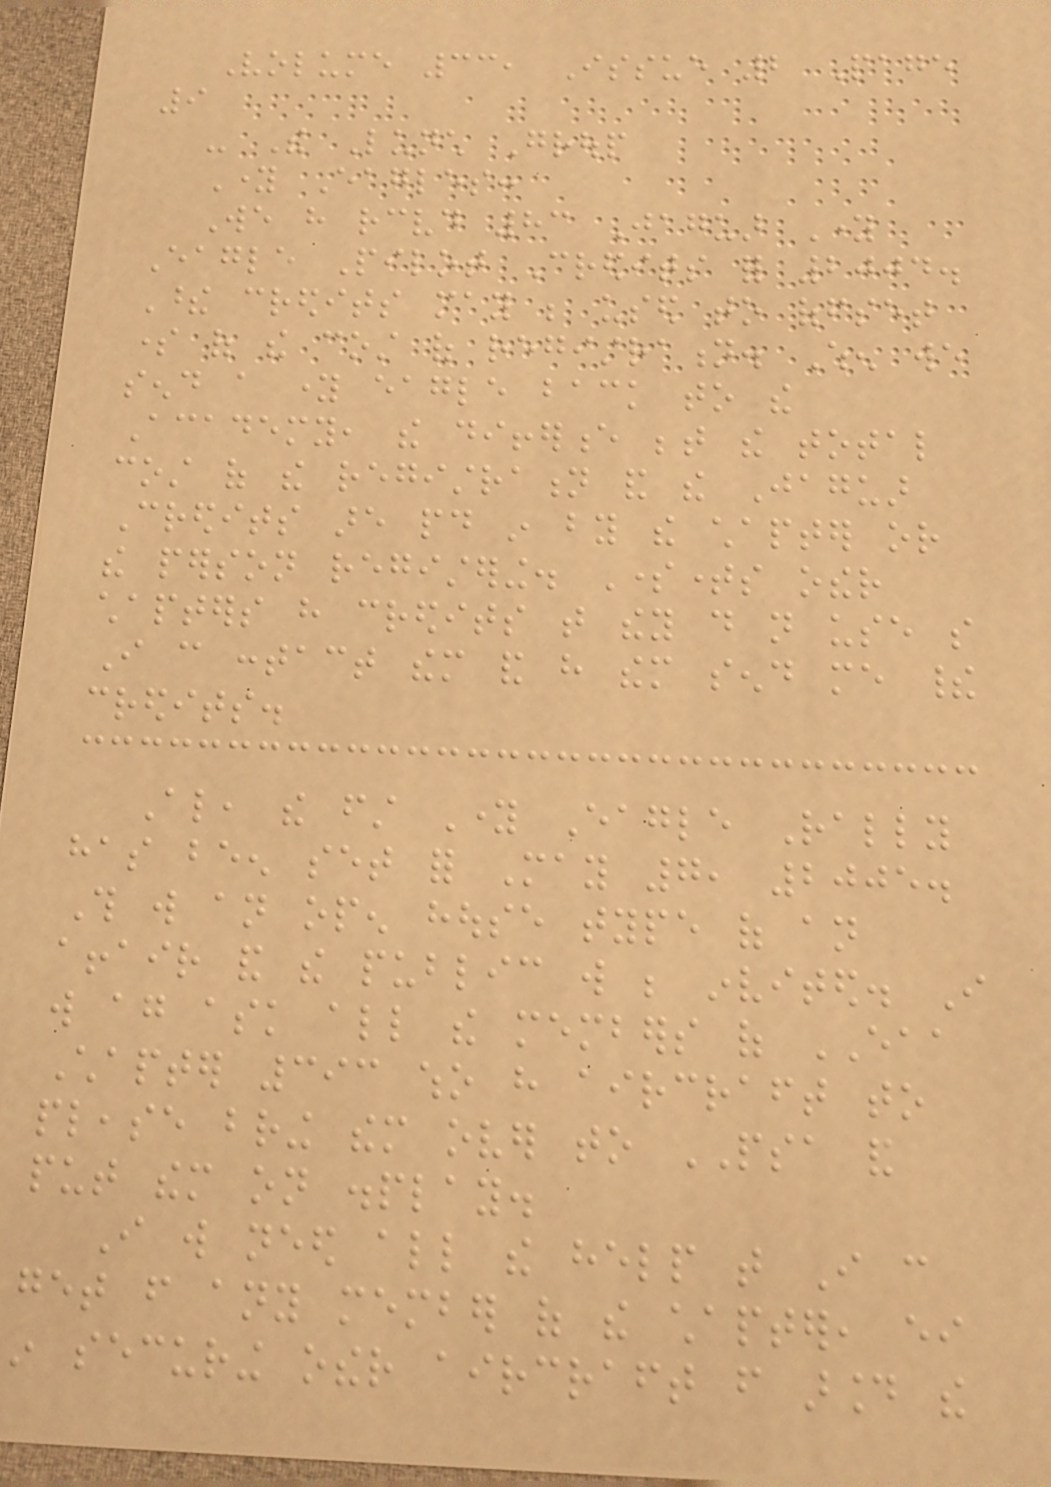Volume 33, Issue 2 Page
9
- The Lunch Group
Young Eagles:
We have received 83 Jaguar Young
Eagle Pilot Credits for 2004.
These credits may be used to offset
some of the cost of registration. When we
send a young eagle back to the
Academy, the difference between the total
cost of the registration and the Jaguar
Credits are paid in by the chapter or
the person registering. Sometimes other
chapters have credits that they do not use so
I can contact them and have them send me their
credits.
Also, the first Young Eagle Rally
has been set for May 7, 2005.
This will an open house type of an
affair and the public will be invited. I
will again ask all the members of EAA
Chapter 393 who have aircraft to
please bring them over to PSA and
put them on display.
I will need all the help that I can
get from any member of the chapter, either
in securing other aircraft from around the
